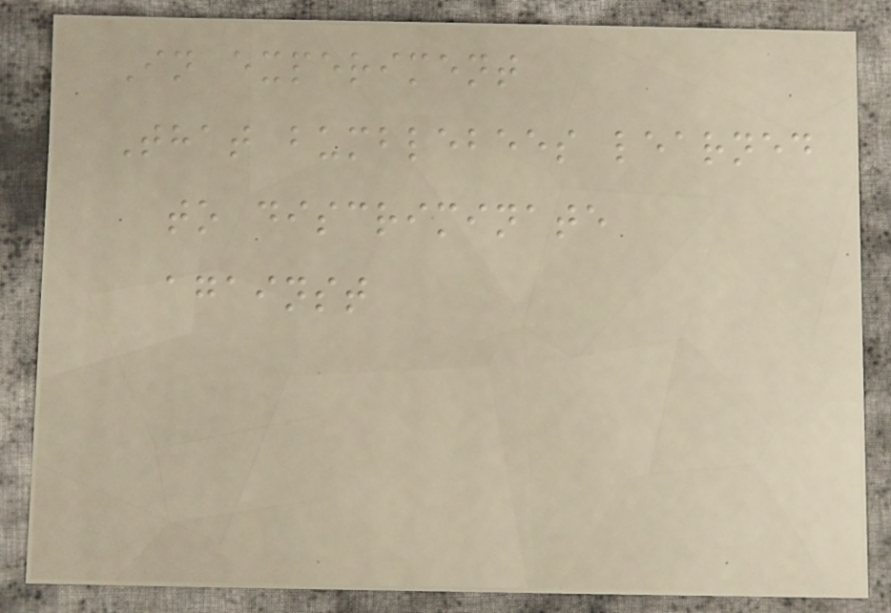In experiment
That bumblebees learned
to discriminate
against
